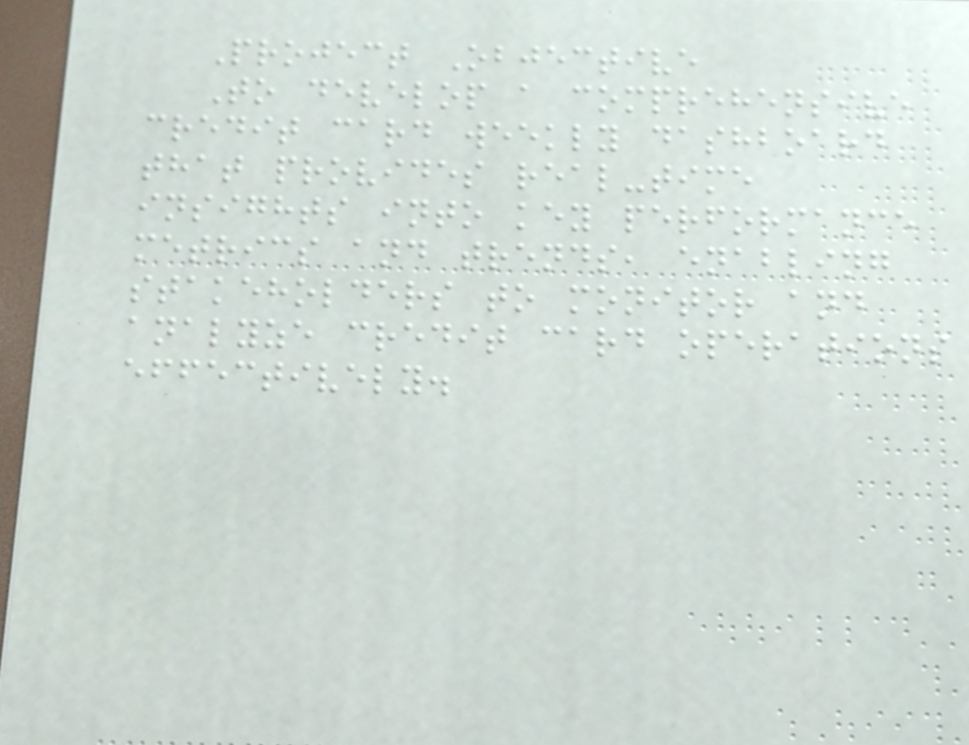Project Objective
To develop a comprehensive
credit card weekly dashboard
that provides real-time
insights into key performance
metrics and trends, enabling
stakeholders to monitor and
analyze credit card operations
effectively.
